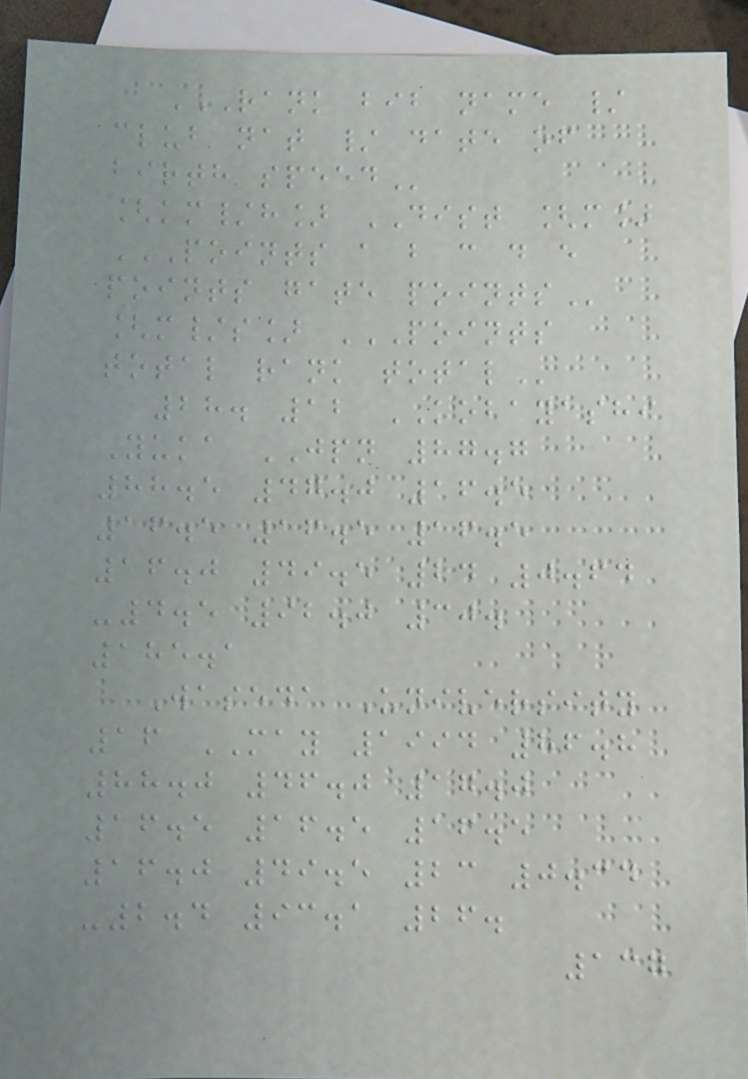RANK BIB NAME /
CLUB NAT / DATE OF
BIRTH SPEED
[km/h] DIST [m]
POINTS A B C D E
POINTS GATE POINTS
[m/s] POINTS
TOTAL RANK TOTAL
28. 12 KOBAYASHI
Yuka JPN 87.7
88.5 47.0 16.5
16.5 16.5 16.5
16.0 49.5 24 0.64
-4.5 92.0 30.
185.1
Waseda University
16 MAY 1994 86.8
88.0 46.0 17.0
16.5 16.5 16.5
16.0 49.5 23 0.34
-2.4 93.1 26.
137
